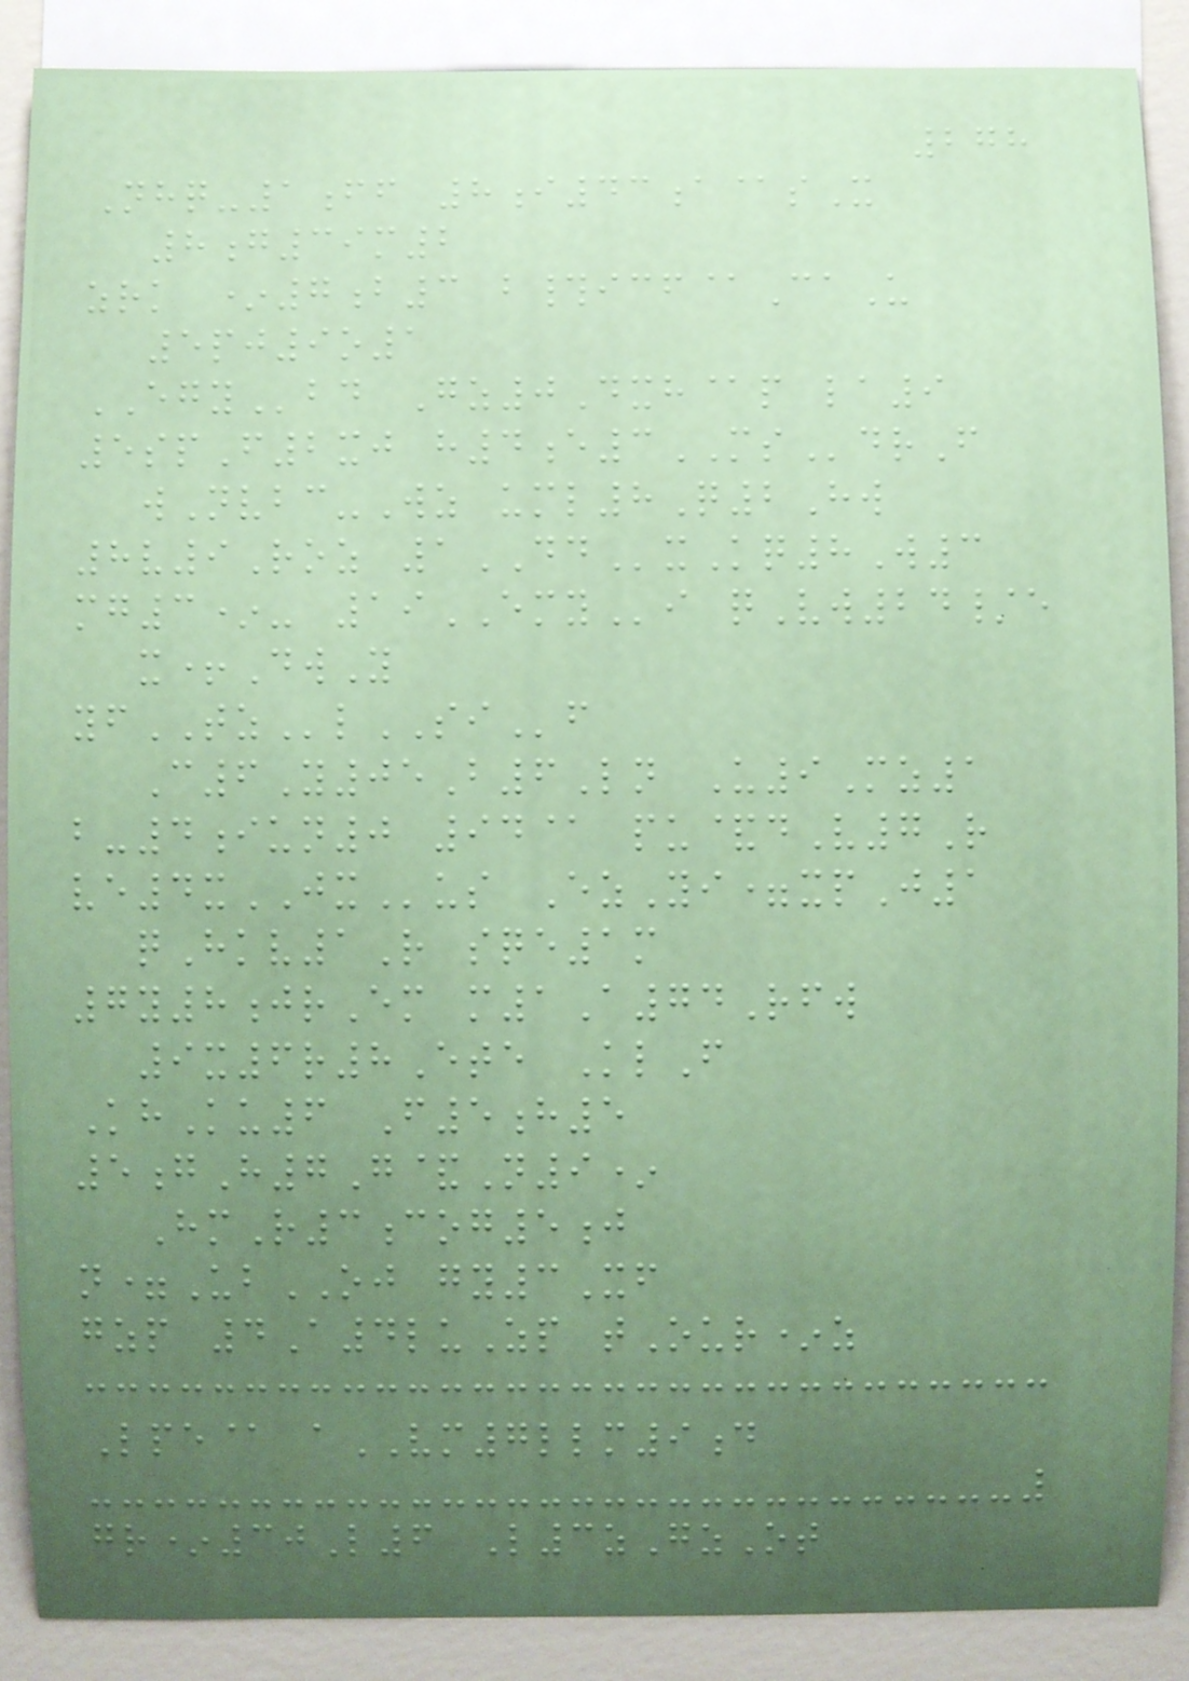278
Nhq-1ff 8i43a@sX
8g39m2
zrk *7b3 b#icf@CaU
5pj9o1
EGYbd Gz0Dxh@p la9
5spF2xj h4e3MSdrF
wNvbc-Wz uml8Q2Hw
8v9Roz 1DDxKq8W3
mg3*- 19EMYi qVw24/e
x+DwY
yfTZlSIf
C6Y05B6Ln U9Mz1
b-4iun0 94@ pu&dV7R
ve4xJXus EzYi=xpJ1
qHkv1R sqe1m
7y8jrEm m1A74Rfw
9x6r8Ete KlF
KhKu6 F5h5
5gH7G&N9*
HmR3cog5j
n=UbOJ gy3Xf
gzp 4A4luZp tOur*z
Lpe@ aVM7llm9d
gr*30L6 L3zGzOt
